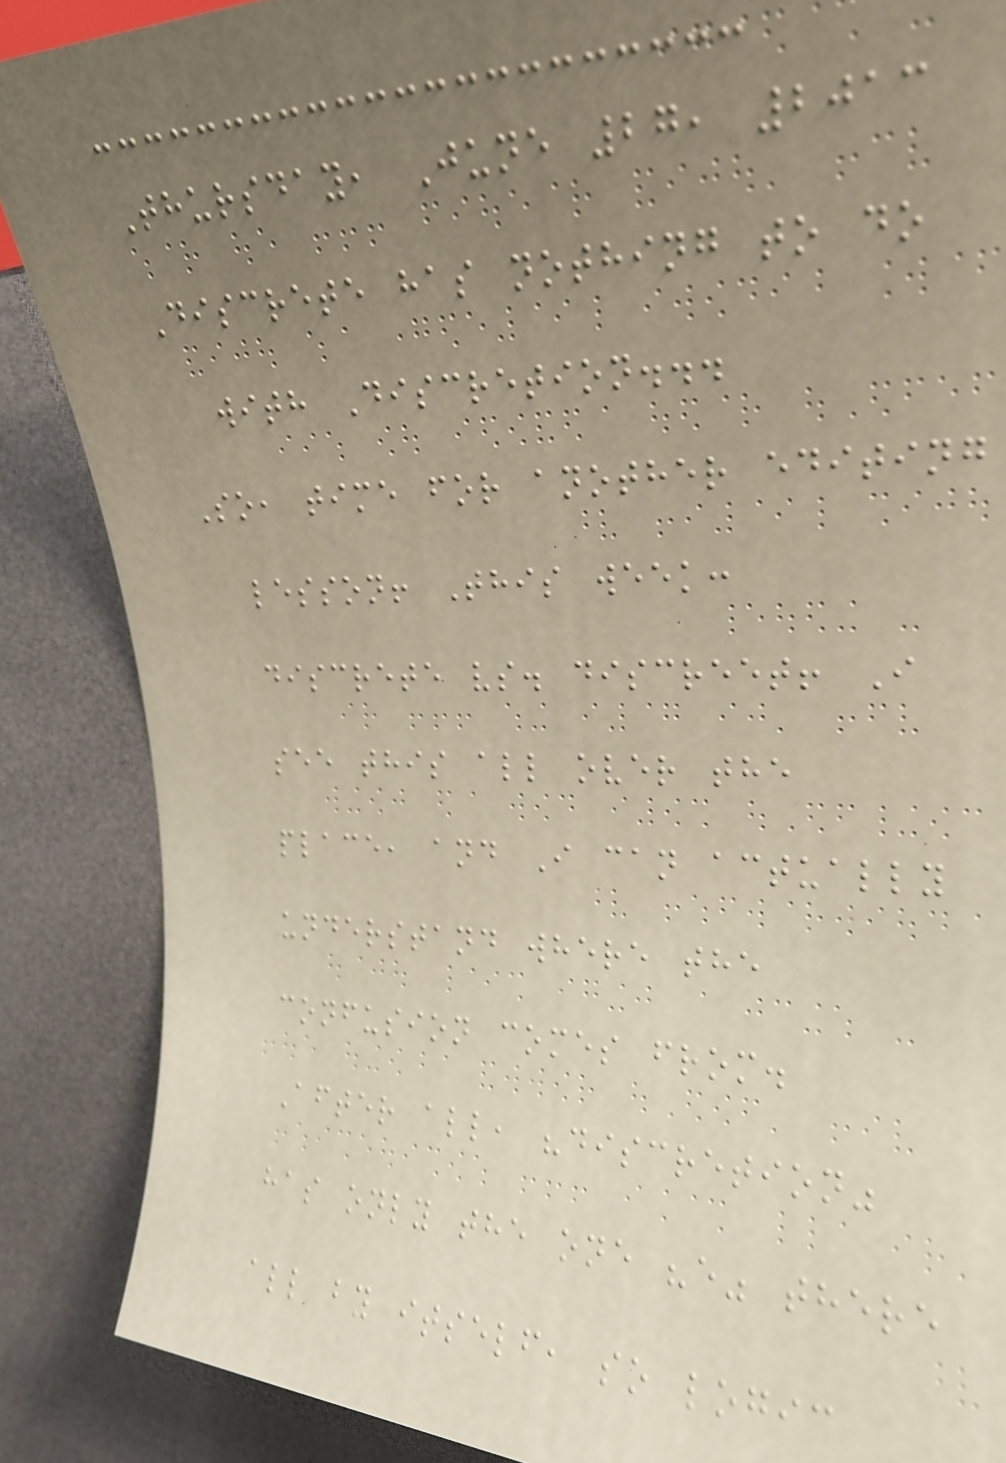Thursday, June 27, 2013
Discrete has nothing to do
with Discretion...
So, time for another editing
lesson! This week:
discrete vs. discreet! I
see this all over the
place, and I can actually
understand where the
confusion comes from.
After all, "discretion"
has only the one "e" there
all by itself, so logic
